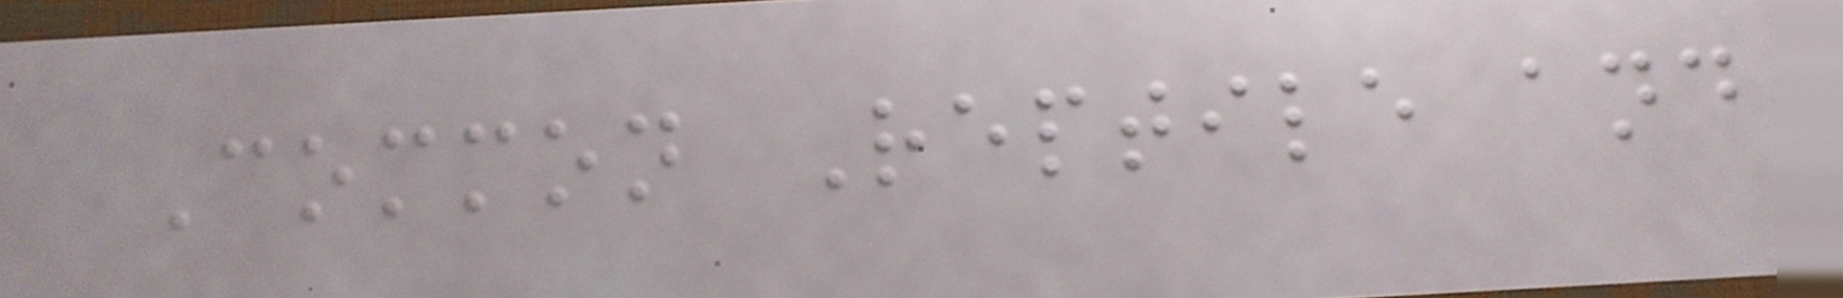Common Reptile and
